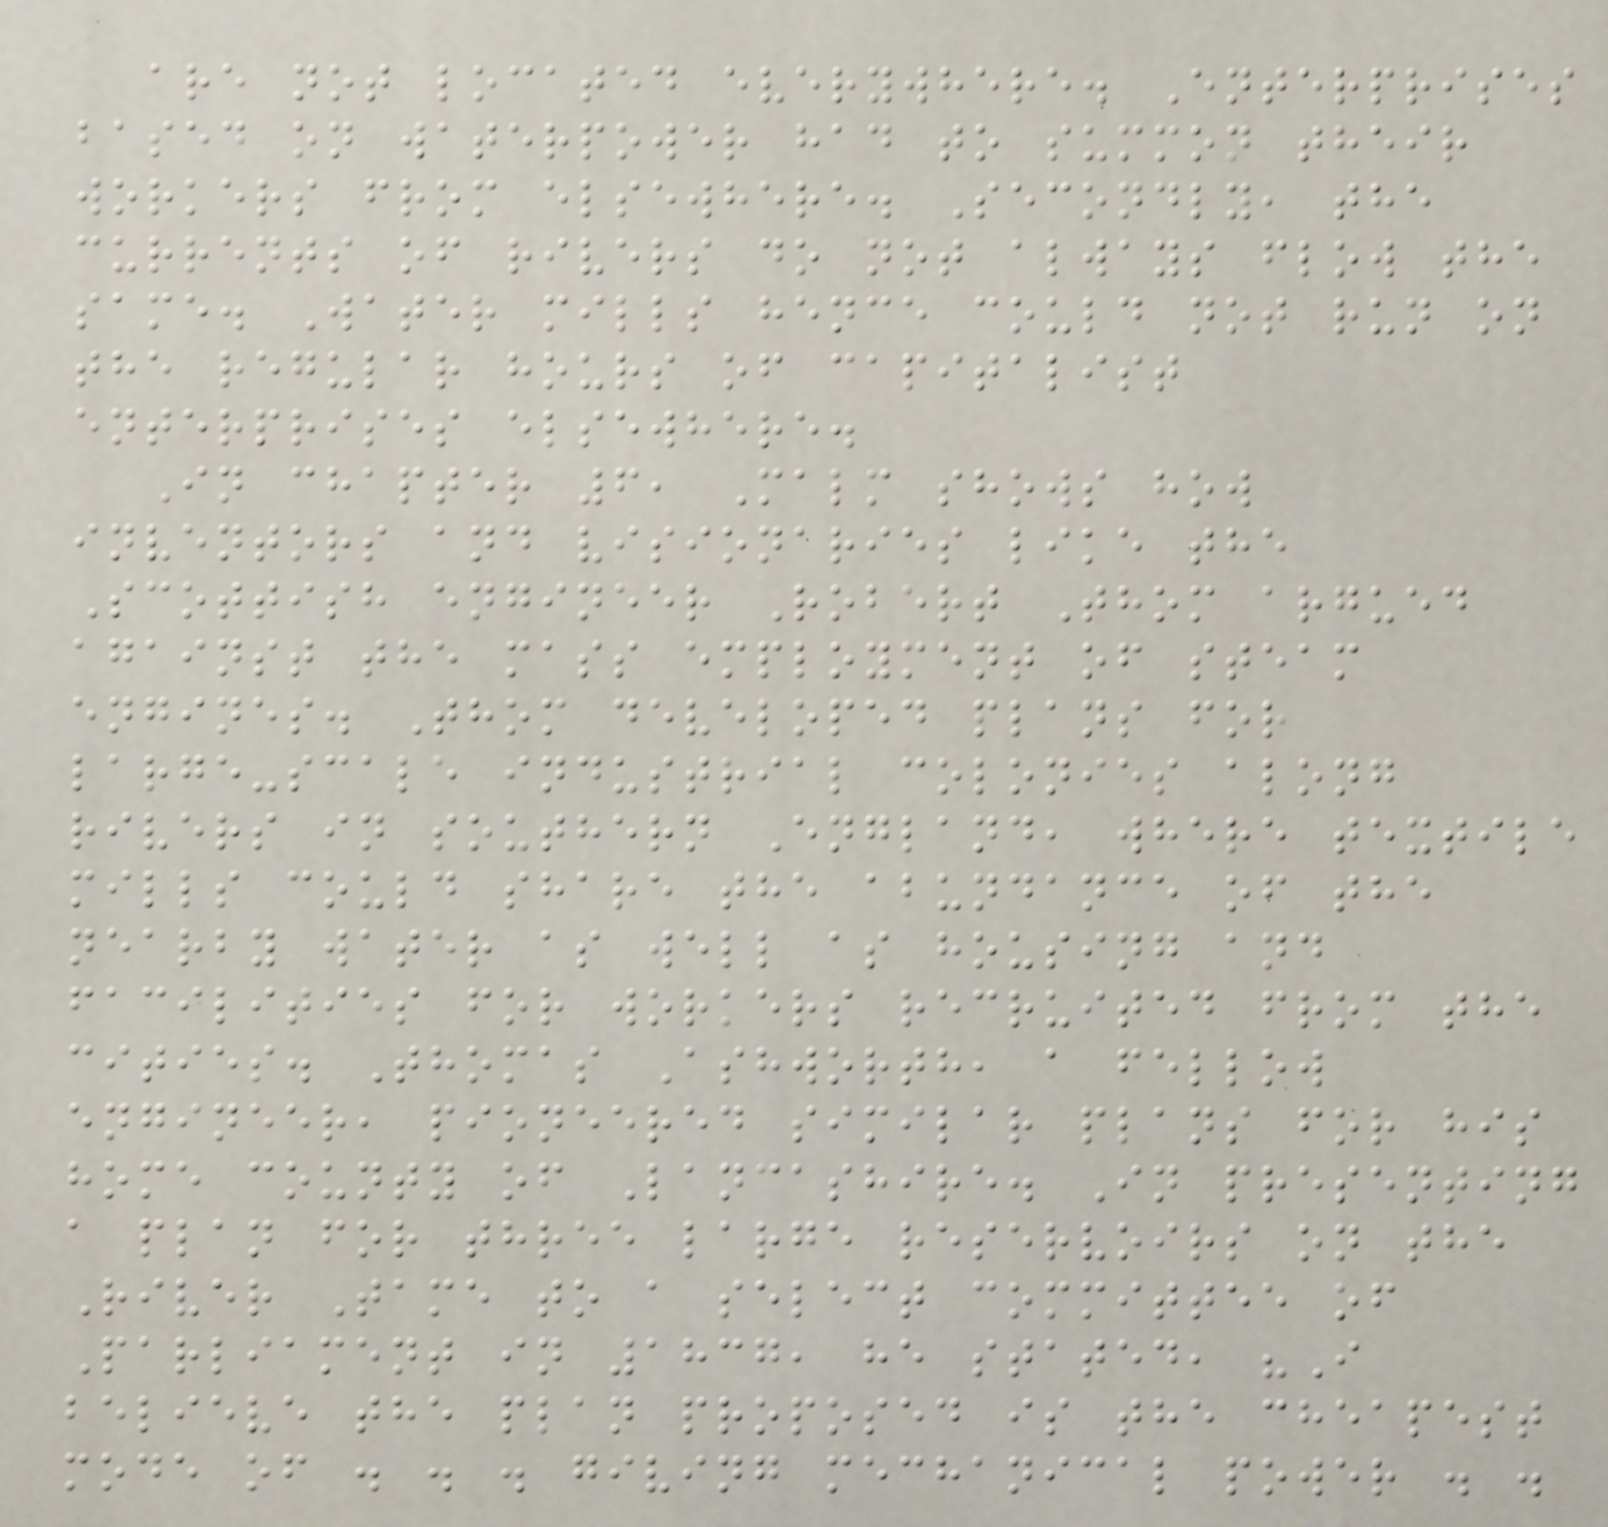are not located everywhere. Enterprises
based on waterpower had to summon their
workers from elsewhere. Secondly, the
currents of rivers do not always flow the
same. Water mills hence could not run on
the regular hours of capitalist
enterprises elsewhere.
In chapter 6, Malm shows how
inventors and visionaries like the
Scottish engineer Robert Thom argued
against the mass employment of steam
engines. Thom developed plans for
large-scale industrial colonies along
rivers in southern England, where textile
mills could share the abundance of the
nearby water as well as housing and
facilities for workers recruited from the
cities. Thomas Ashworth, a fellow
engineer, pioneered similar plans for his
home county of Lancashire. In presenting
a plan for three large reservoirs on the
River Tame to a select committee of
Parliament in 1837, he stated, "I
believe the plan proposed is the cheapest
mode of . . . giving mechanical power . .
